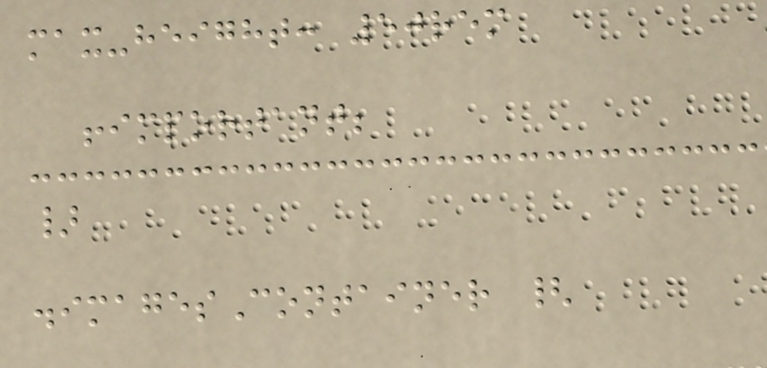max-height: 50rem
!important;
}
.imagesContainer {
